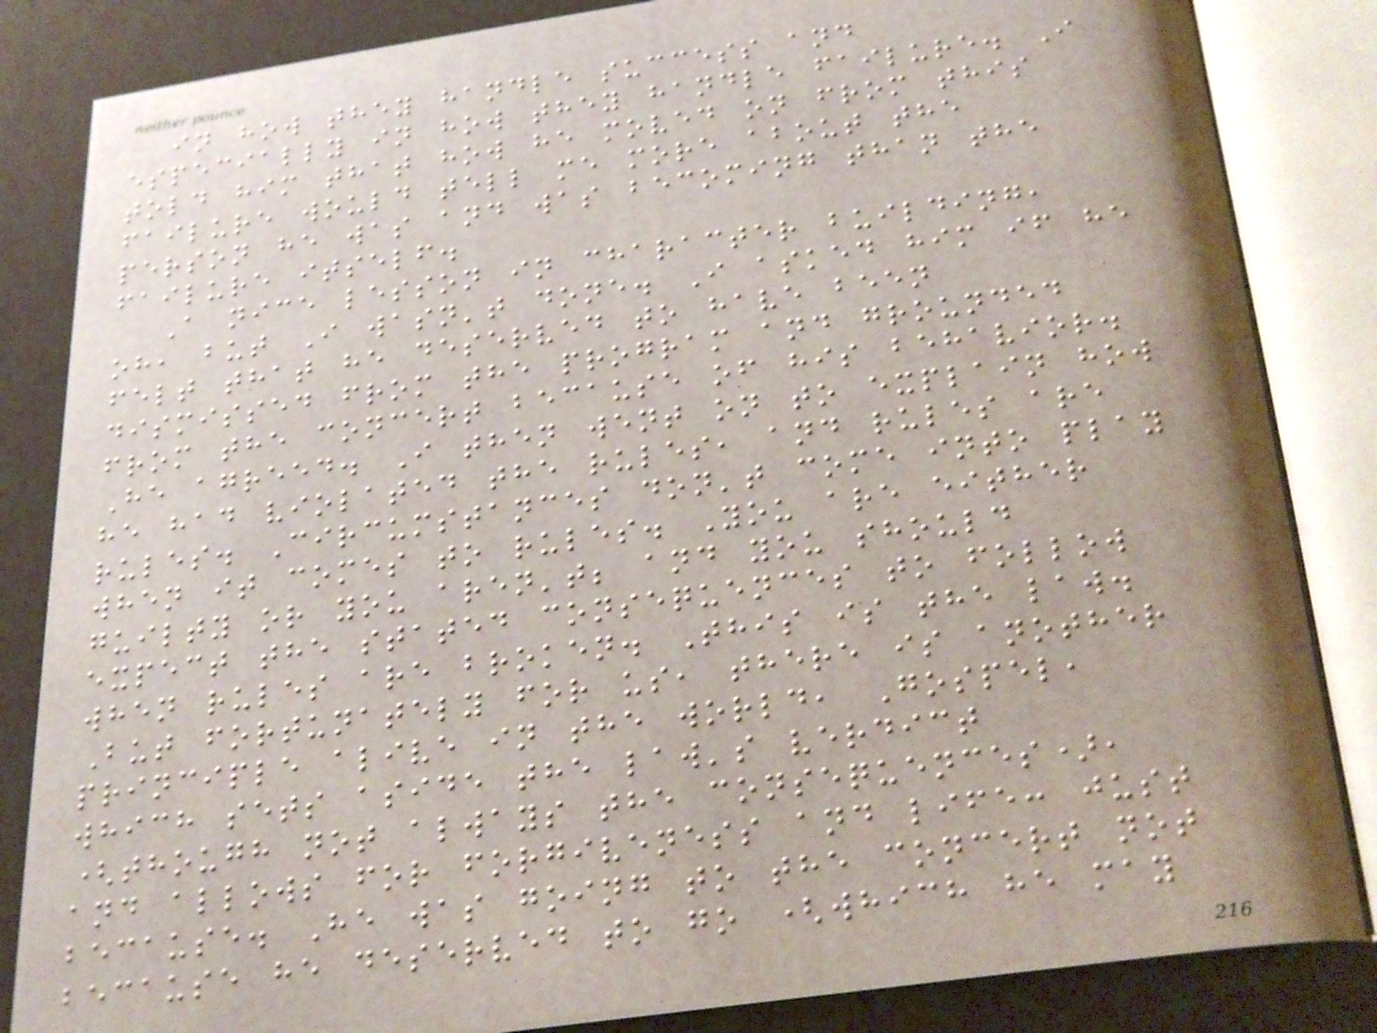in how they handle success and
especially in how they handle failure. I
told him that how he moved on from this
failure would tell me more about the
person he was and was becoming than the
failure itself.
A nice lesson in character building,
oh, but I wasn't done. I asked him if he
felt that he deserved to have been
dismissed from the program and grounded
from the concert because of his behavior.
He agreed. I then went on to explain how
he had violated the rules, and rules are
rules. Circumstances don't come into play
when it comes to rules. You are either
guilty or you aren't; and you should
expect the stated consequences to follow
when rules are broken. This is the law.
But fortunately for us, there is another
principle alive in the world, Gospel,
which sets aside the law's verdict
(though not always the consequences),
and allows for forgiveness and life: just
because. He was going to the concert not
because he deserved to go (which he may
